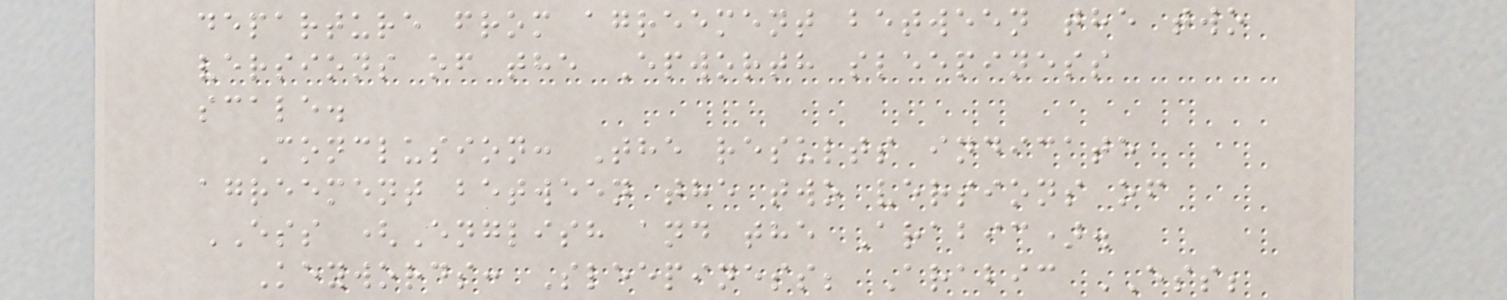departure from agreement between the two
versions of the Epworth sleepiness
scale.
Conclusion: The results indicate
agreement between the two versions of
ESS (English and the Arabic).
Keywords: Sleepiness; Arabic ESS;
